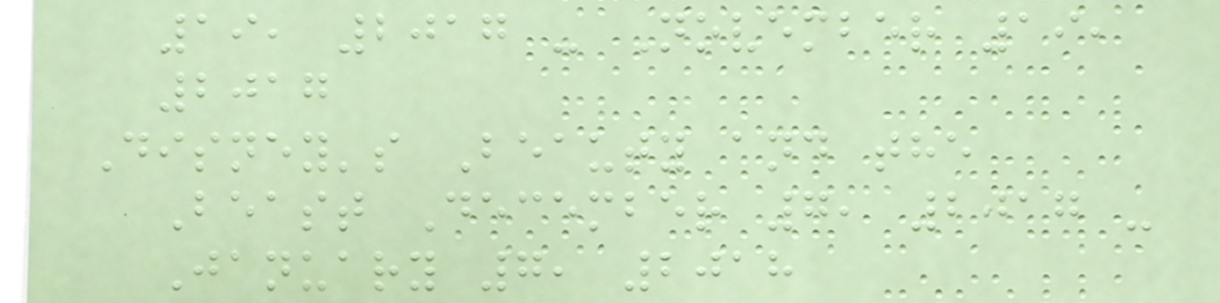19, 2017 - November 19,
2017
Disney's Beauty and the
Beast December 7, 2017 -
January 7, 2018
